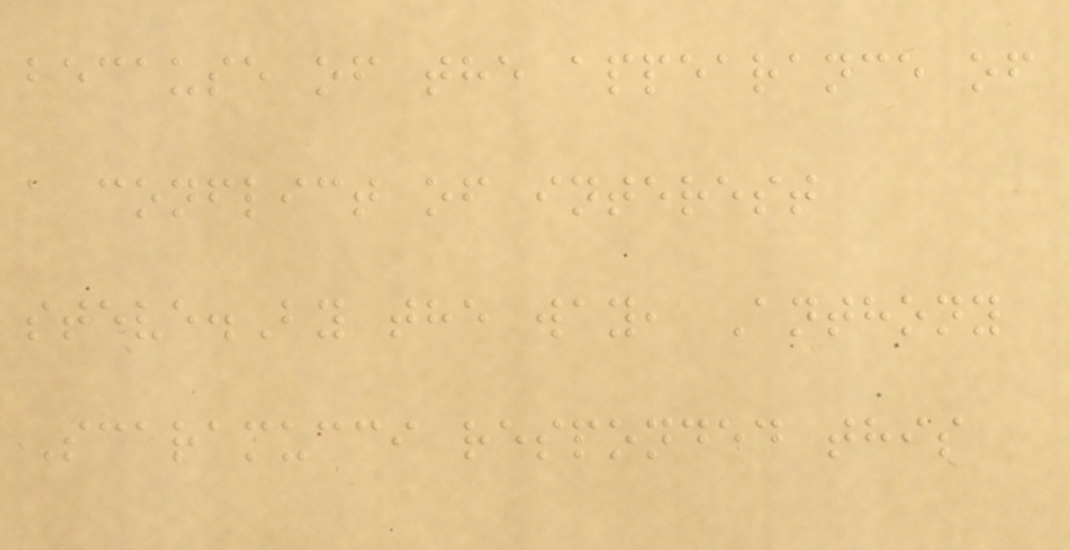because of the appearance of
a conflict of interest
steve.By the way, Anthony
Scaramucci responded this
